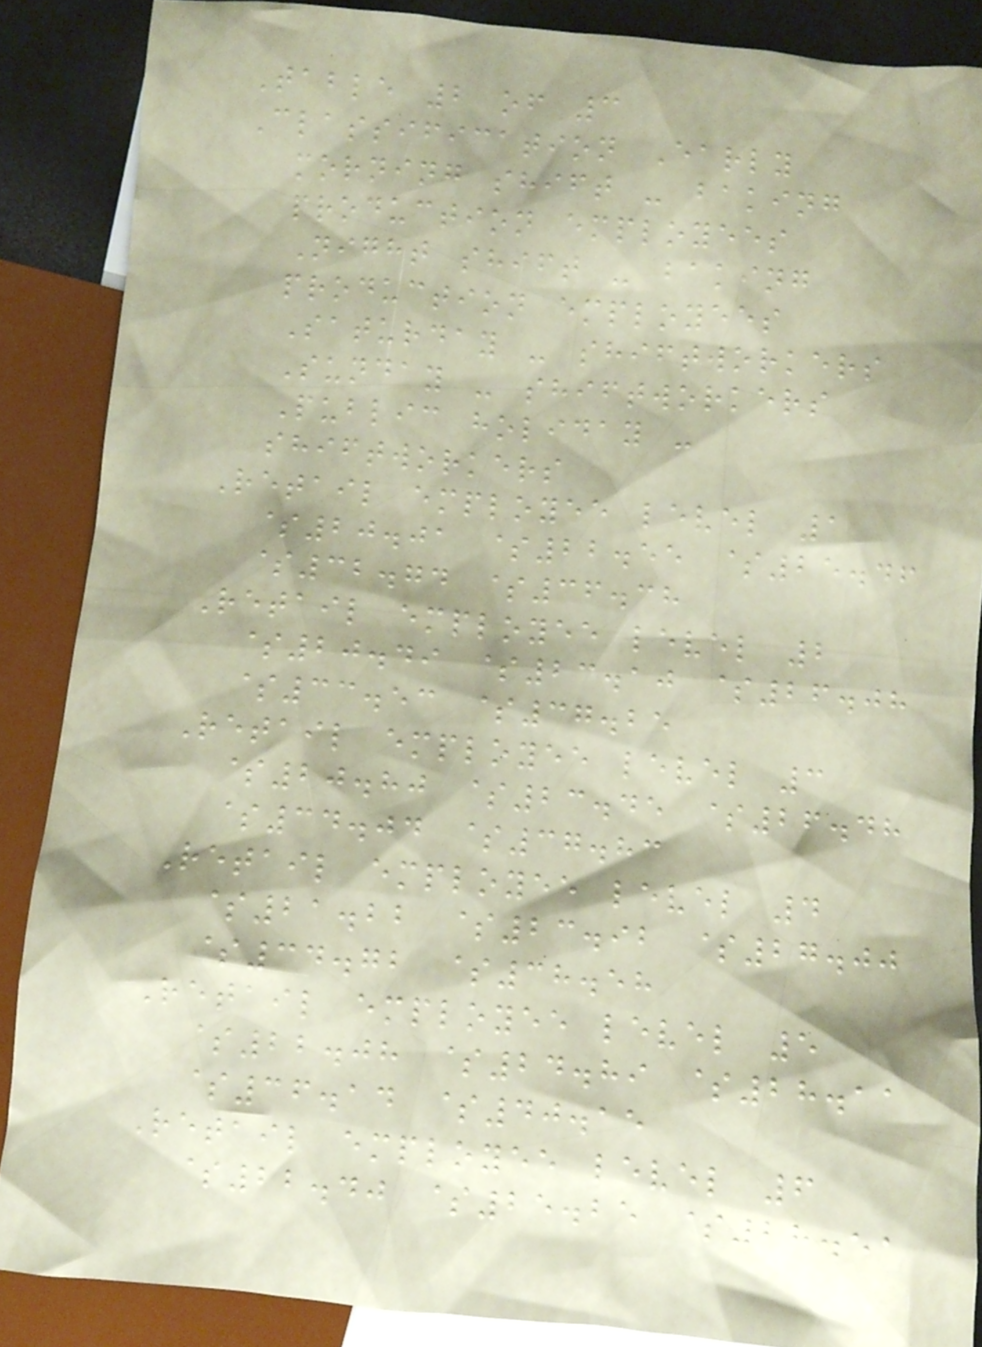Table 2 of 3
Classification Early
morning shift - baking
production employees
Night shift - baking
production employees
Saturday - shiftworkers
Sunday - shiftworkers
Public holiday -
shiftworkers
Retail employee level 1
$20.01 $22.55 $25.46
$32.74 $36.38
Retail employee level 2
$20.49 $23.10 $26.08
$33.53 $37.25
Retail employee level 3
$20.80 $23.45 $26.48
$34.04 $37.83
Retail employee level 4
$21.22 $23.92 $27.00
$34.72 $38.58
Retail employee level 5
$22.08 $24.89 $28.11
$36.14 $40.15
Retail employee level 6
$22.40 $25.25 $28.51
